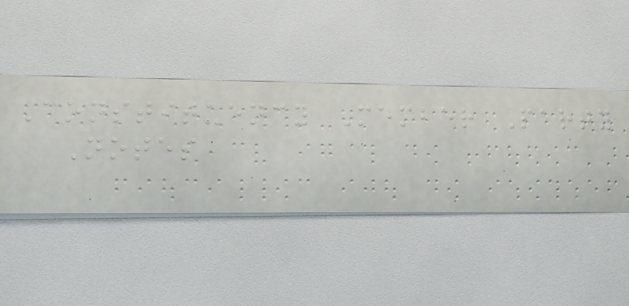Constituency Member Party
Notes
